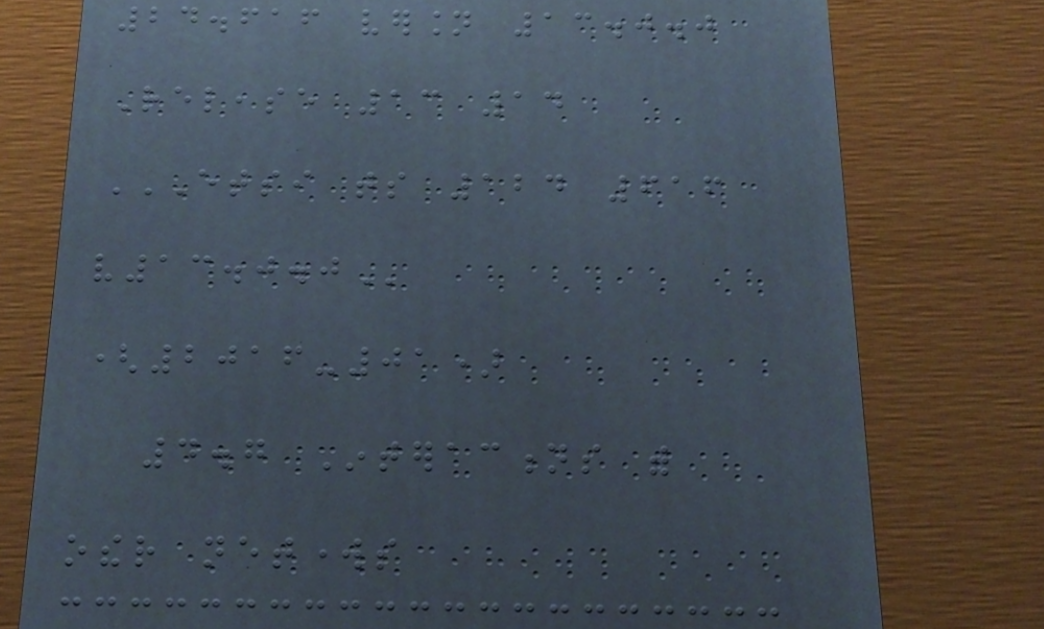24.616 version 13.0.0
Release 13 14
ETSI TS 124 616
V13.0.0
(2016-01)
4.7 Interactions with
other networks
